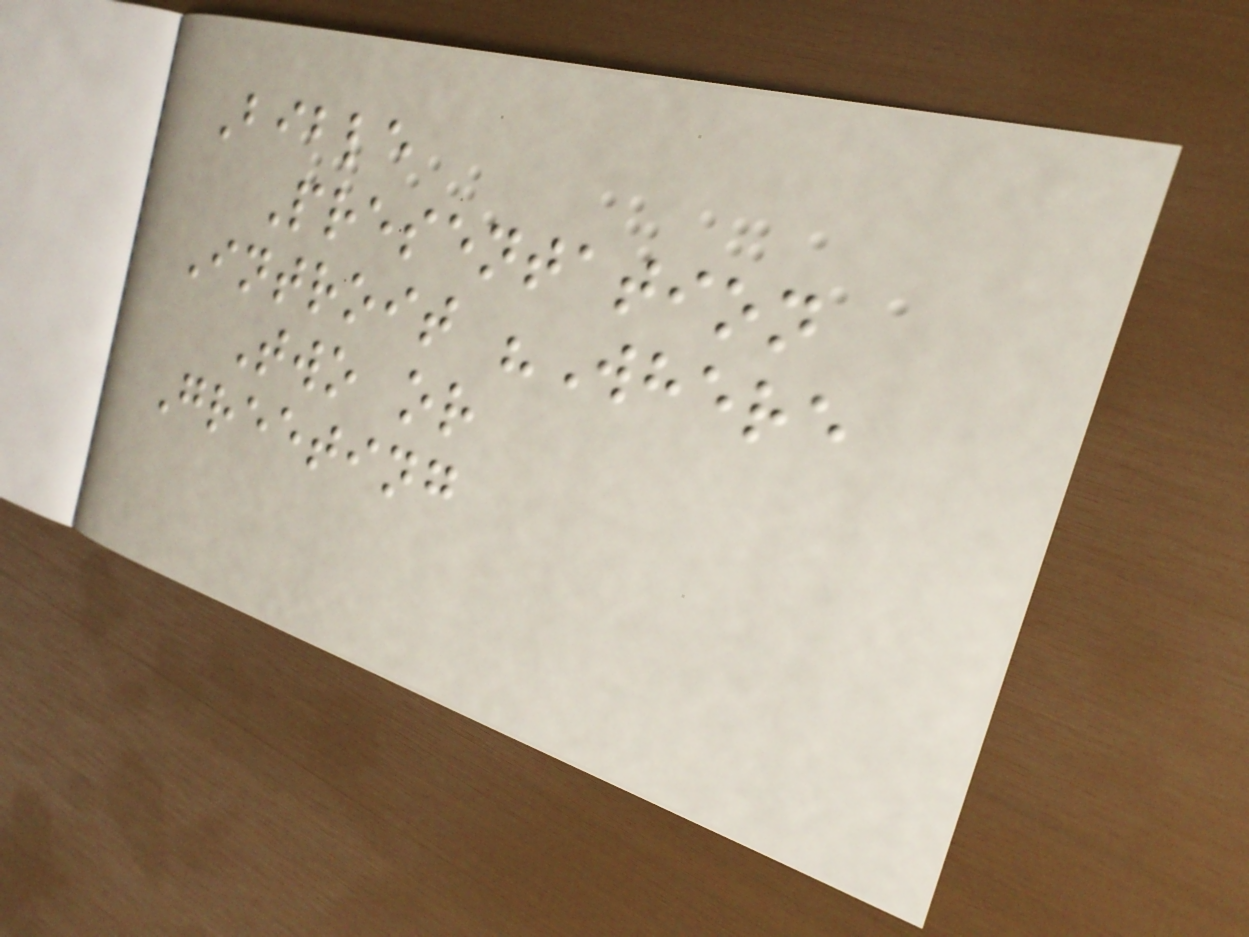Bible
Presentation
Introit "Where
Two or
Greeting
